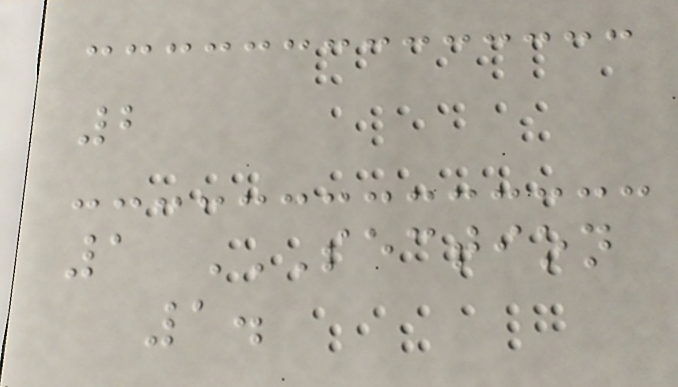2
1 SECTION
1.
